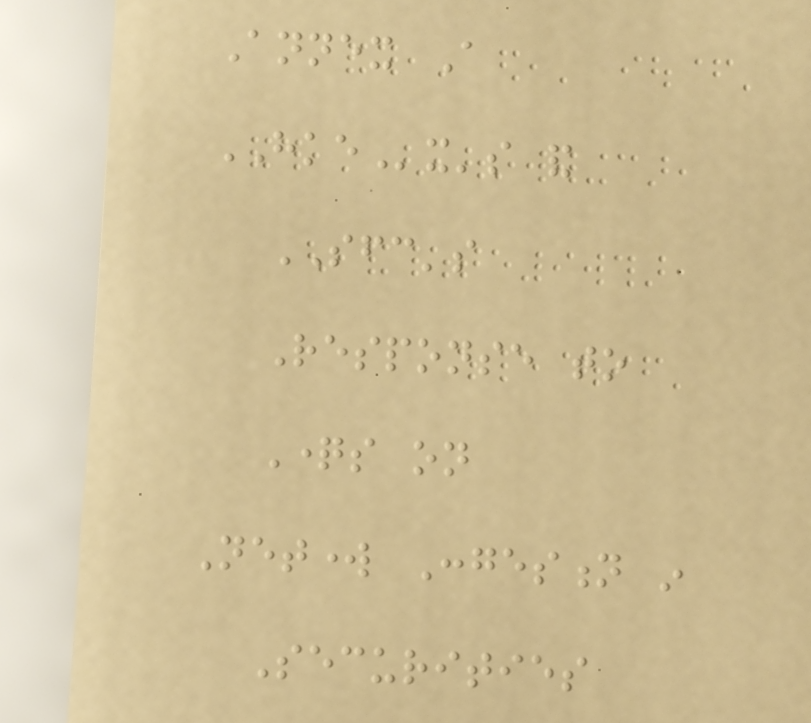Annex A
HKEx's and
SFC's
Response to
Questions on
Network Congestion in
Securities
